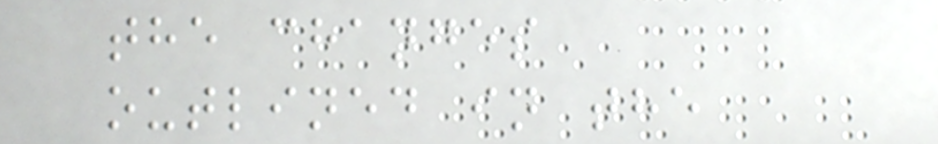the changes
outlined in the
